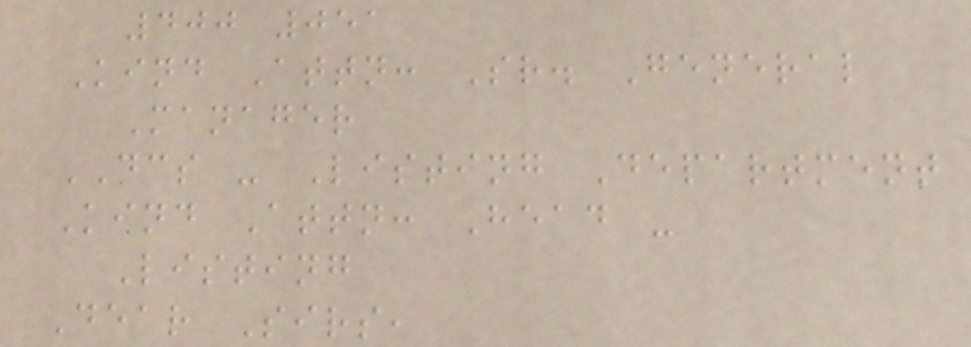400 051
Kind Attn: Sr. General
Manager
DCS - Listing Department
Kind Attn: Head -
Listing
Dear Sirs,
